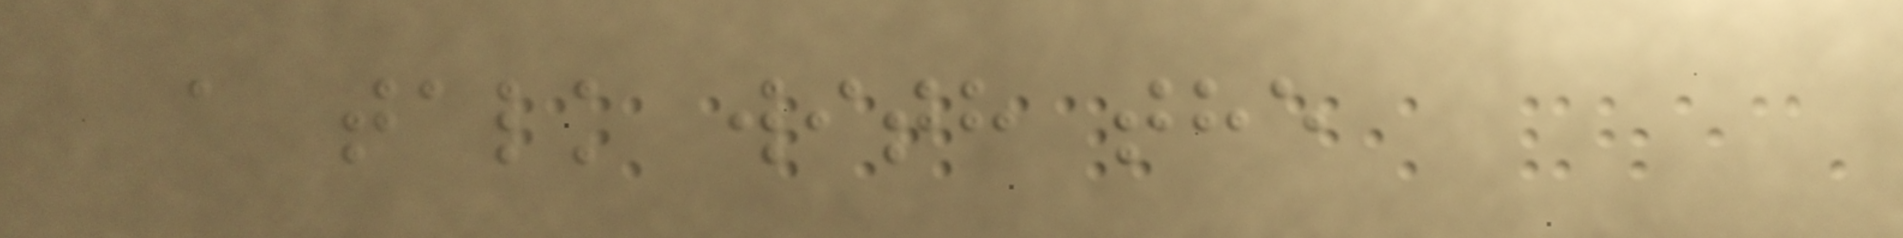a talk with the
